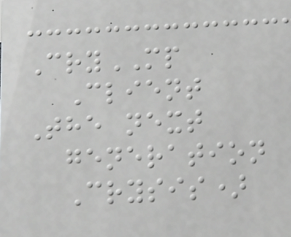CryMP
Client
The next
generation
Crysis)
